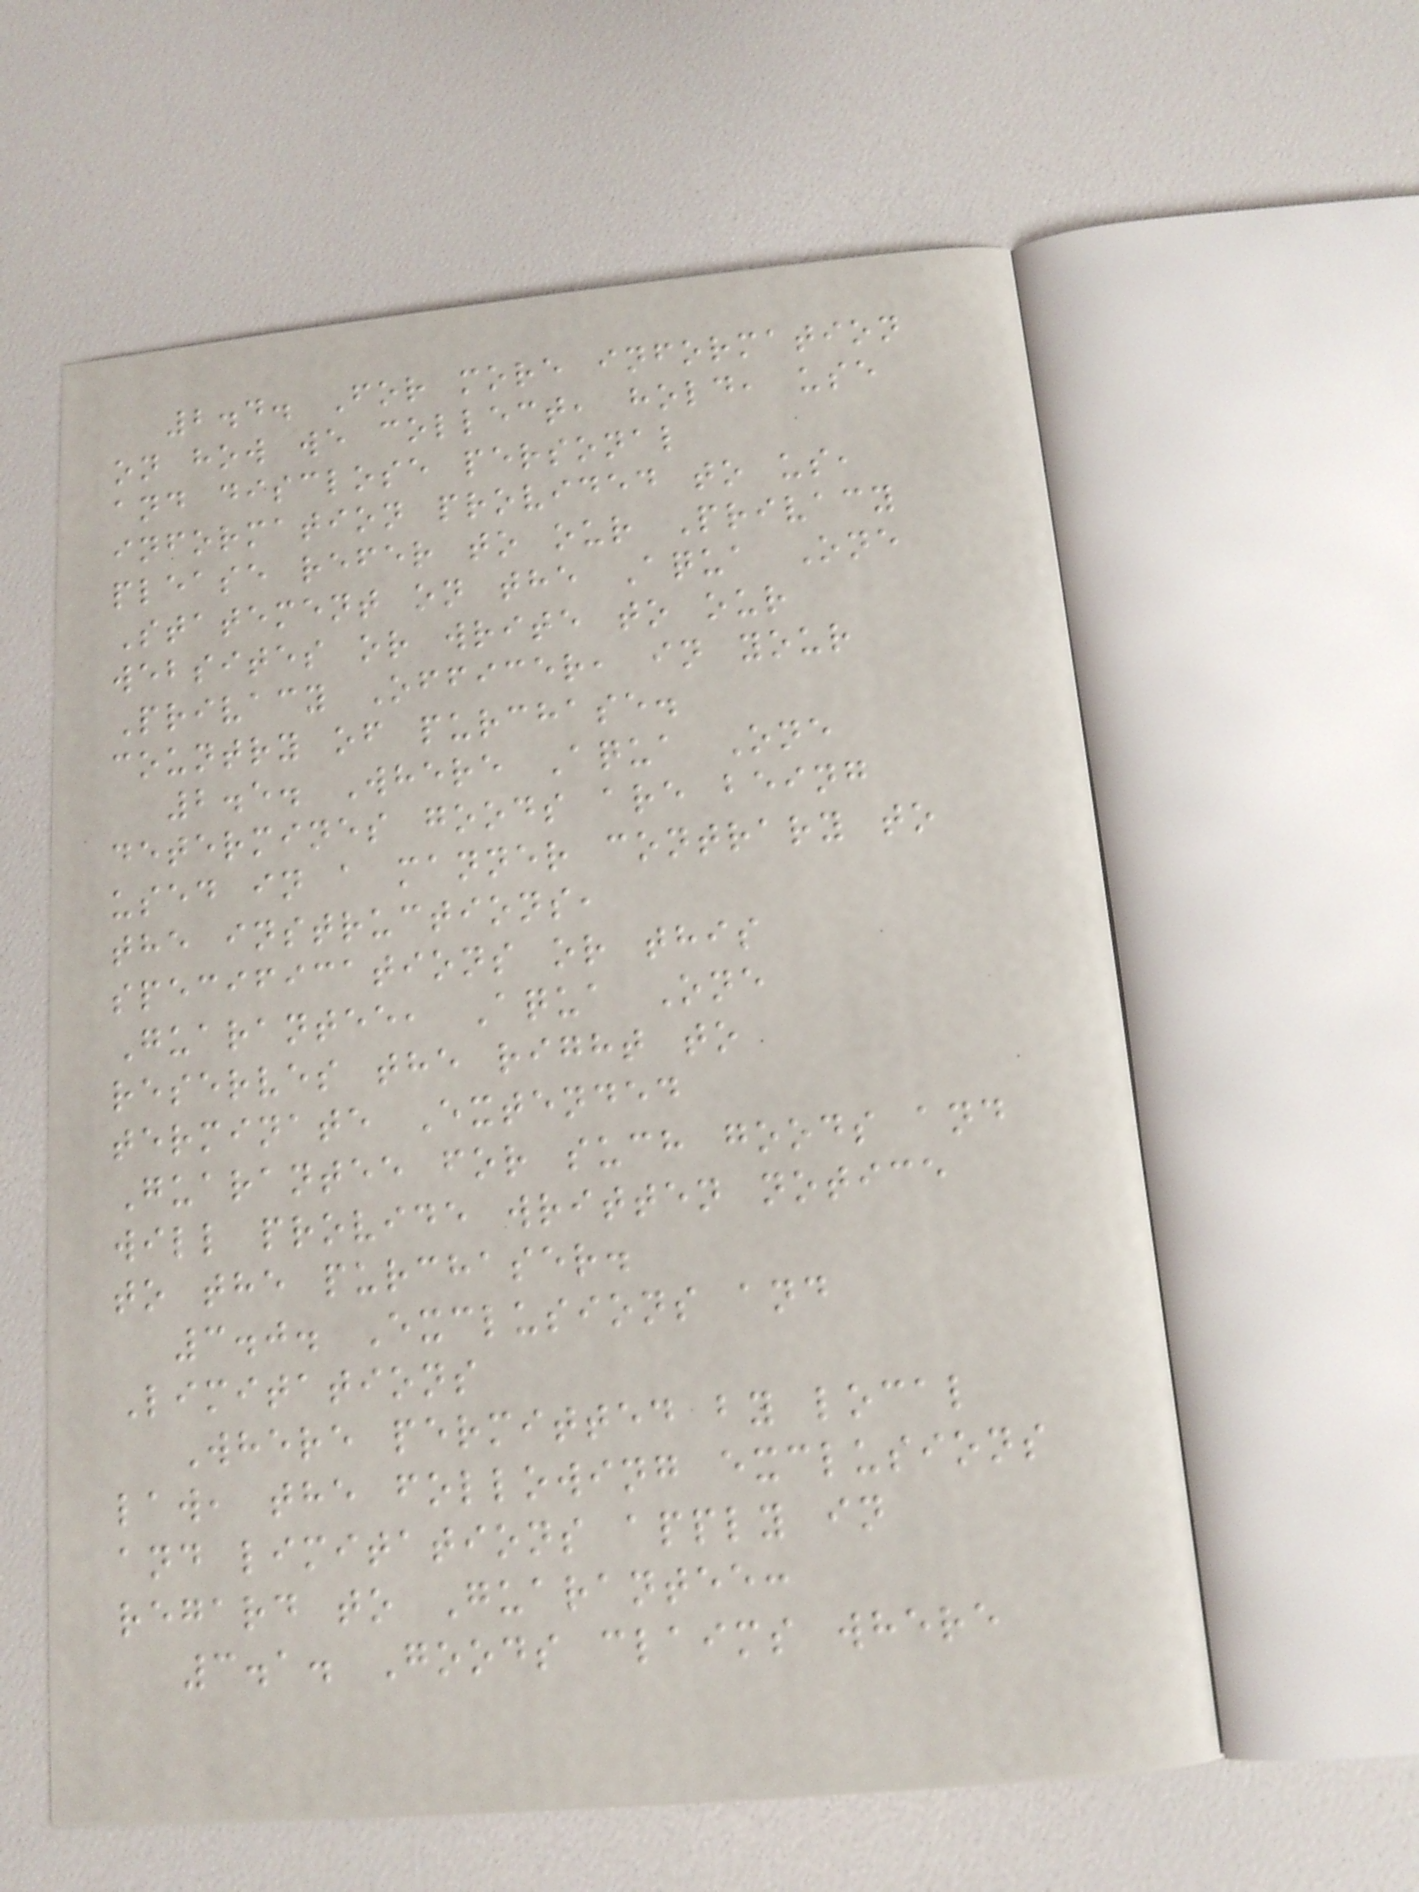2.4. For more information
on how we collect, hold, use
and disclose personal
information provided to us,
please refer to our Privacy
Statement on the Aqua One
websites or write to our
Privacy Officer, in your
country of purchase.
2.5. Where Aqua One
determines goods are being
used in a manner contrary to
the instructions,
specifications or this
Guarantee, Aqua One
reserves the right to
terminate Extended
Guarantee for such goods and
will provide written notice
to the purchaser.
3.0. Exclusions and
Limitations
Where permitted by local
law, the following exclusions
and limitations apply in
regard to Guarantee:
3.1. Goods claims where
